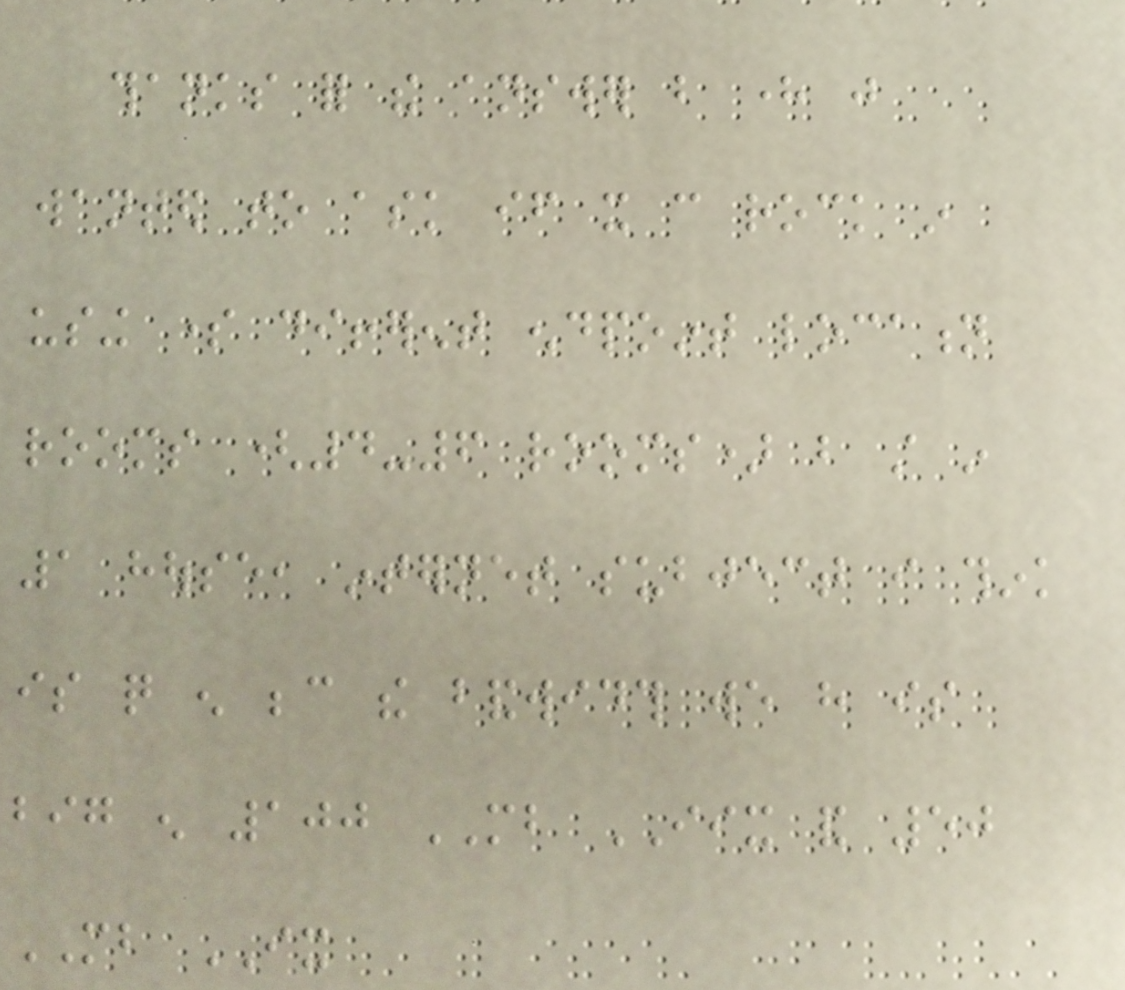thanks for the answer but here just
wanted to ask if it can rock in
using some different endpoint location
rooms (4-6 rooms) but still in
1 house, internet subject i think
is quite enough because the bandwidth we have is
big enough 100 MB IIX and 50
MB IX
